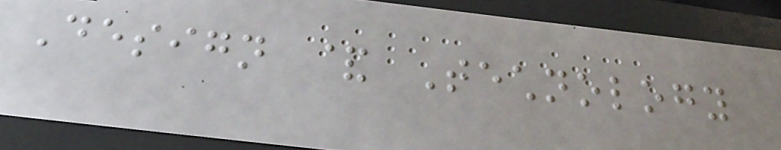Design & Technology
